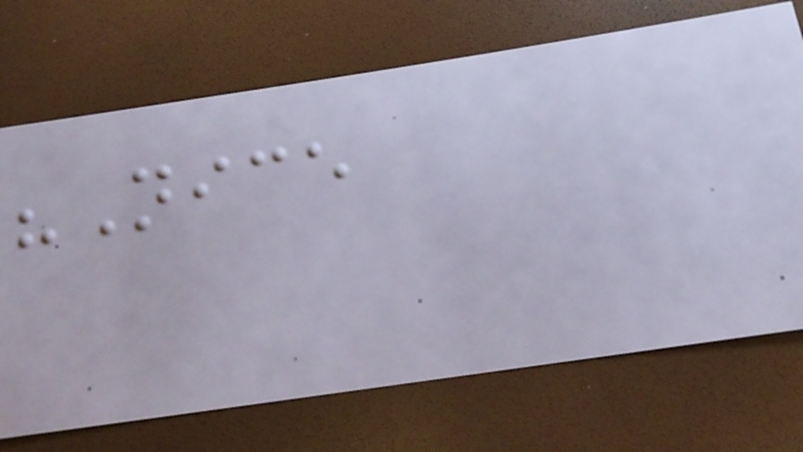"Nice
